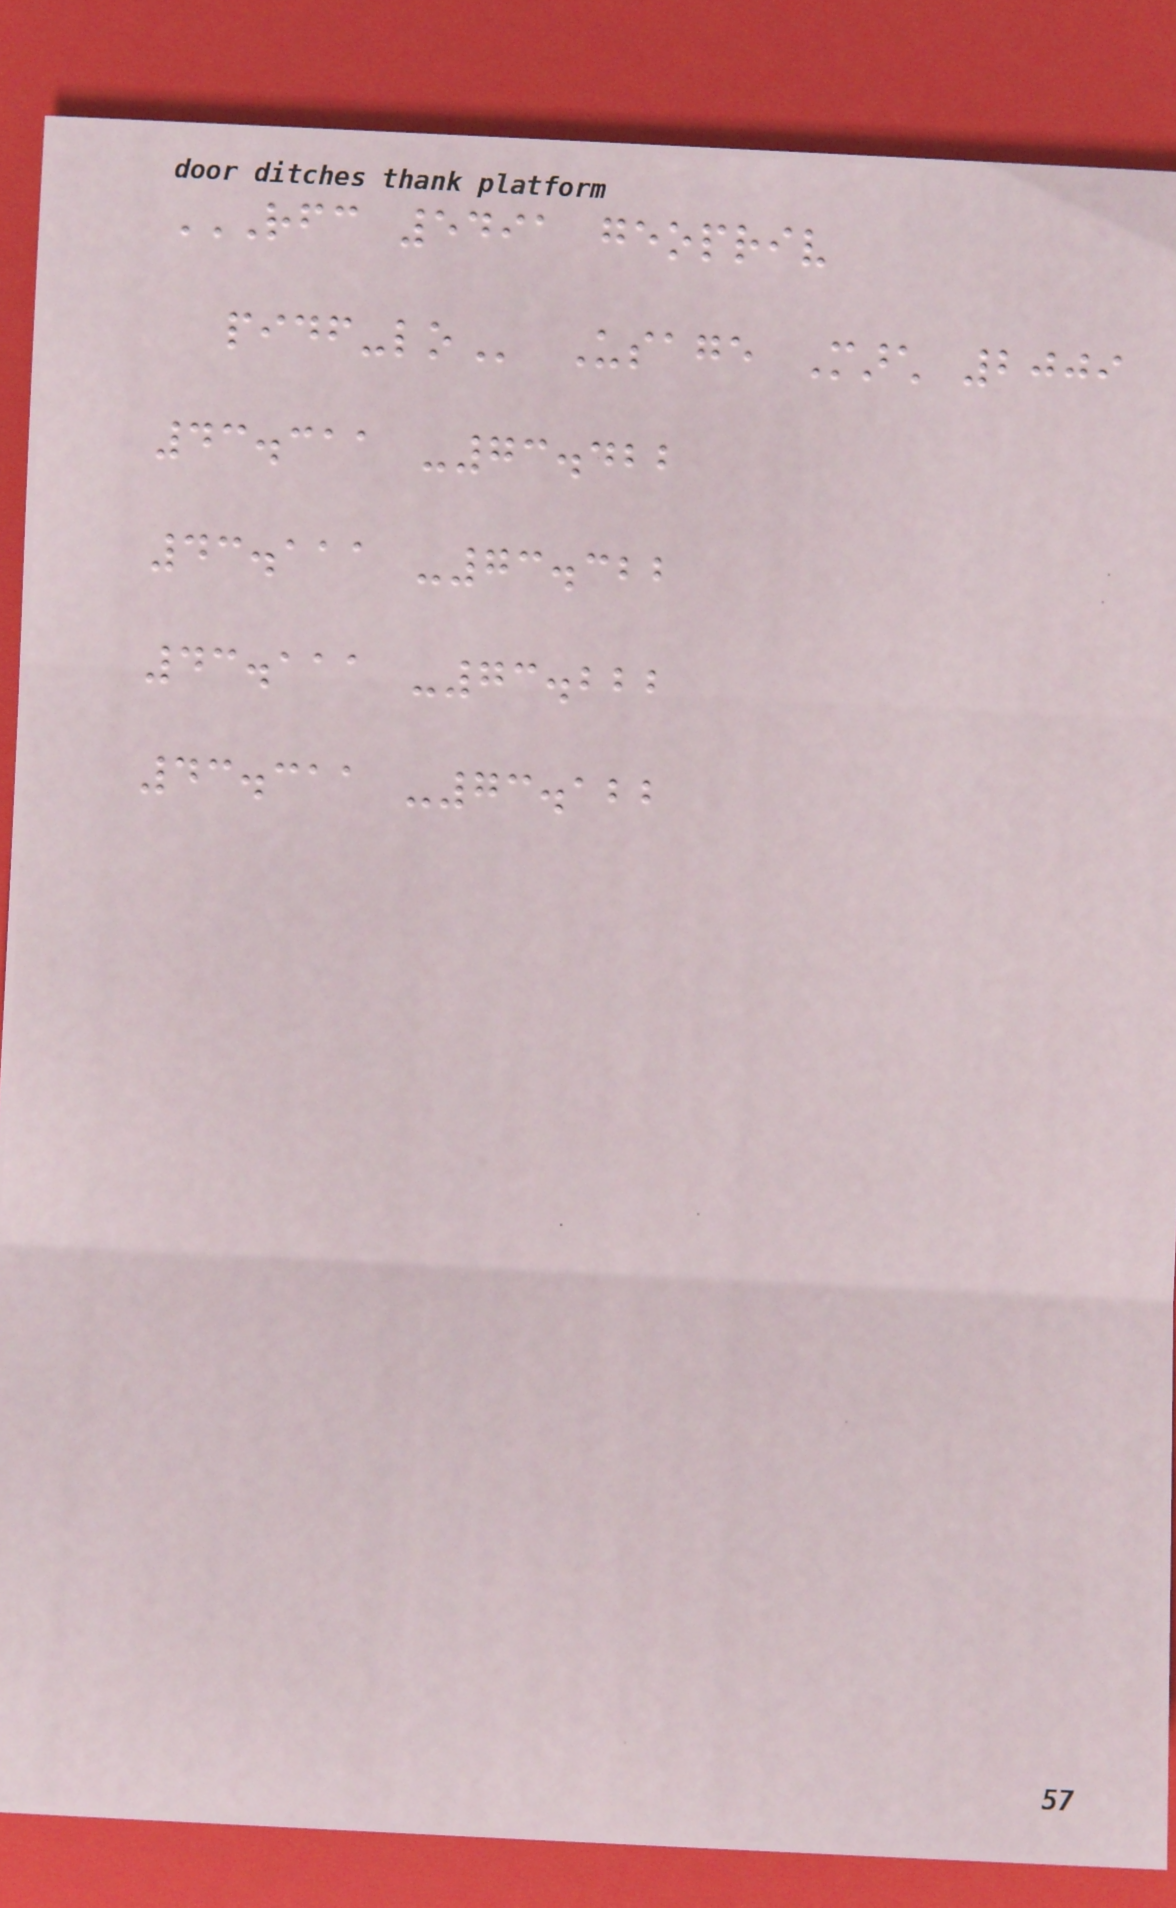RFC 5491 GEOPRIV
PIDF-LO Usage March 2009
43.311 -73.422
43.111 -73.322
43.111 -73.222
43.311 -73.122
